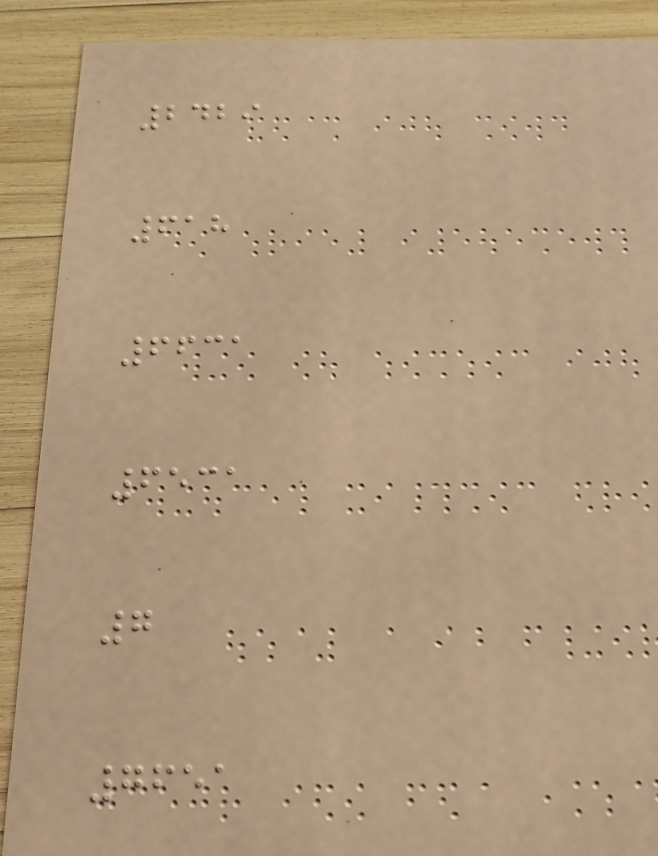2429
618
6631
6531
7
7651
